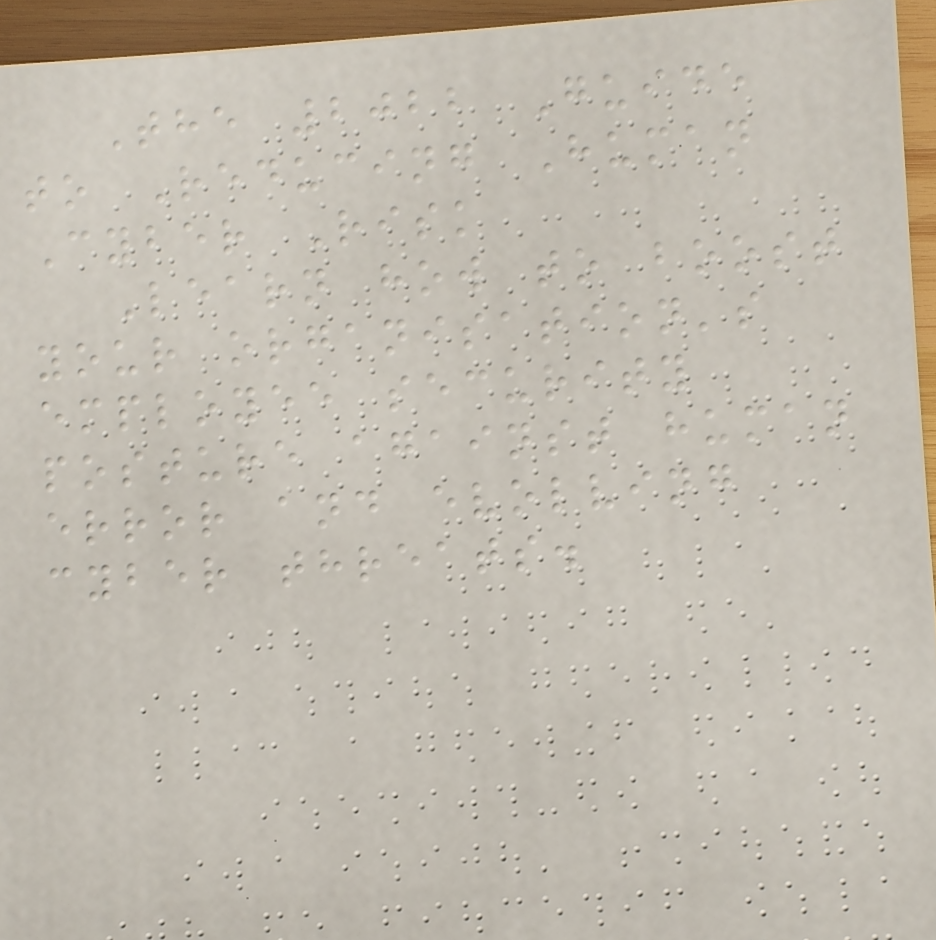The 2022 Guide
to Reducing Human
Cyber Risk
Learn how to boost
your organisation's
employee security
posture against human
error and evolving
cyber threats.
